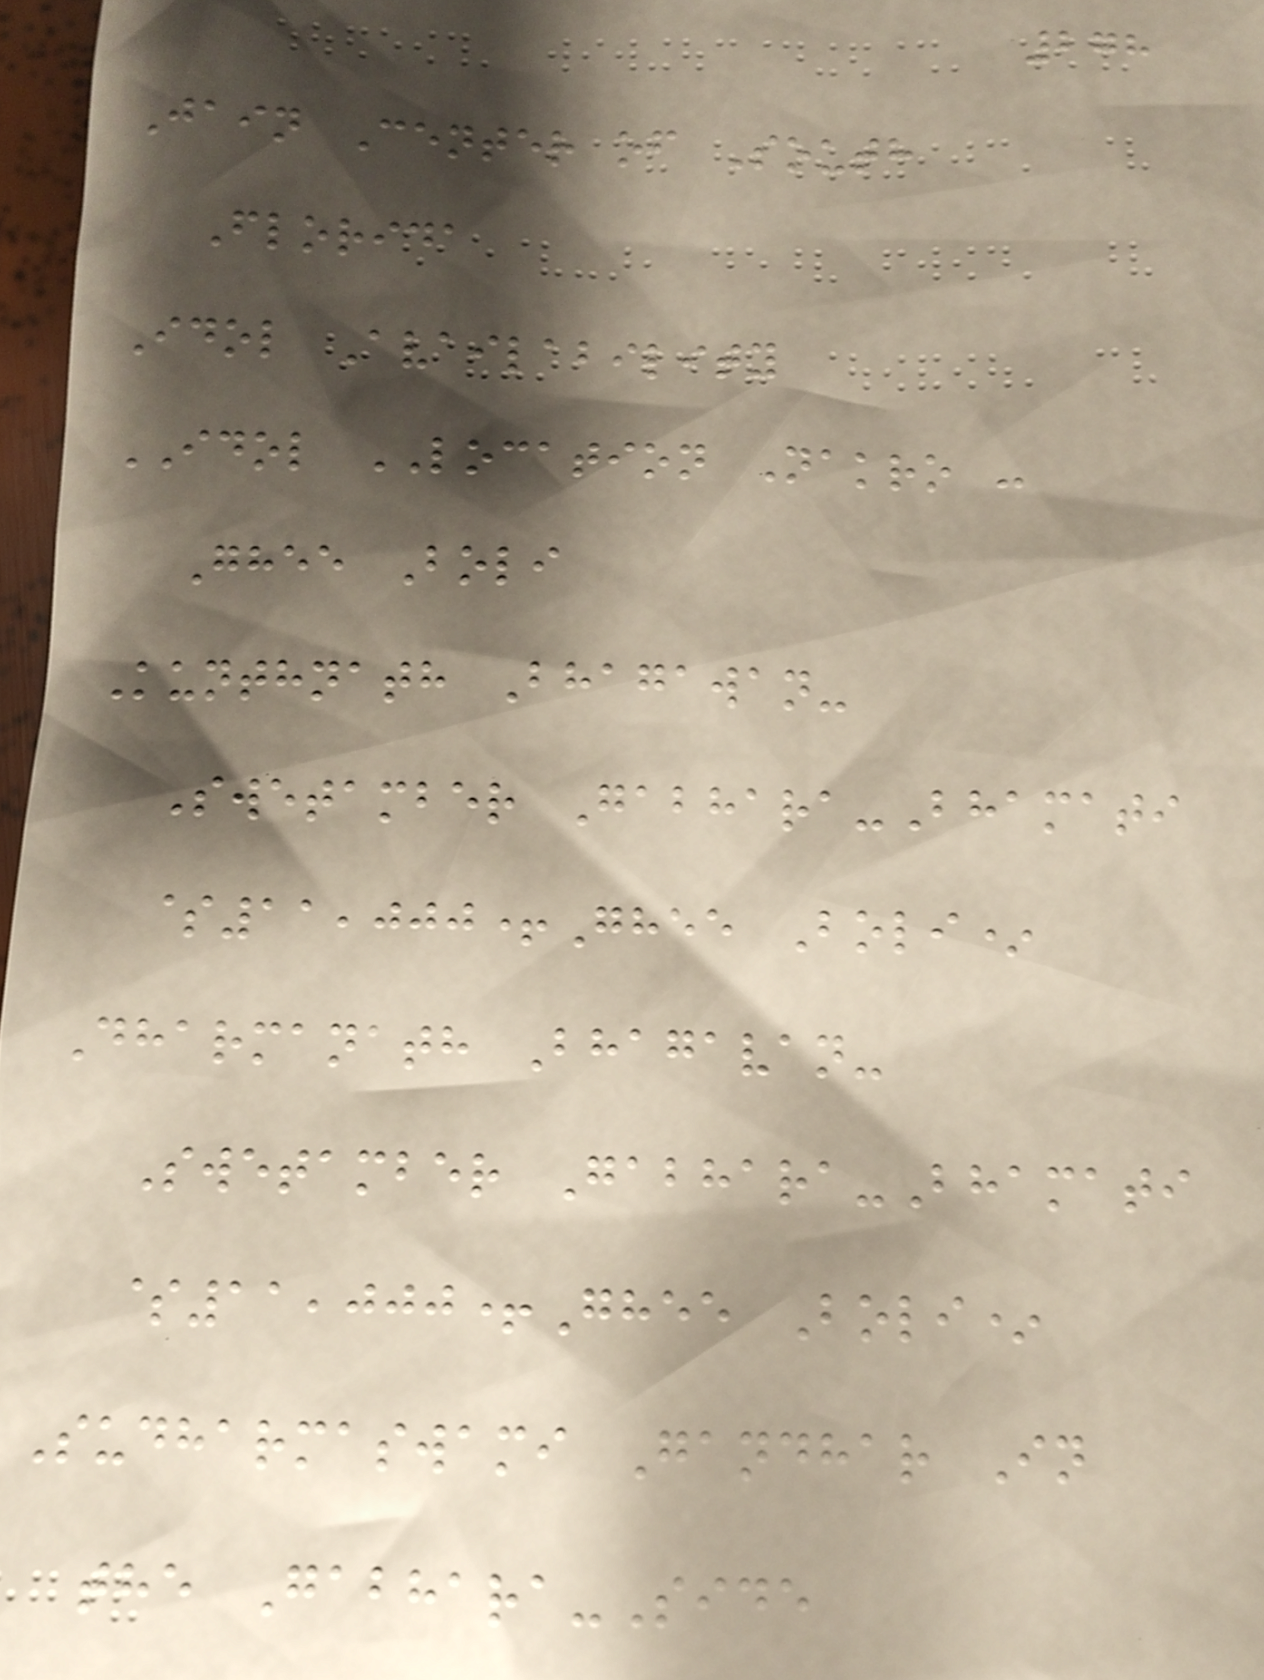278
Jain Center of South
Florida
Idol Availability
IDOL LOCATION Nakro -
Ghee Boli
Kunthnath Bhagawan-
Swetamber Gabhara-Bhamati
$11,000+Ghee Boli*
Dharmanath Bhagavan-
Swetamber Gabhara-Bhamati
$11,000+Ghee Boli*
Sudharmaswami Gandhar In
the Gabhara-Side
